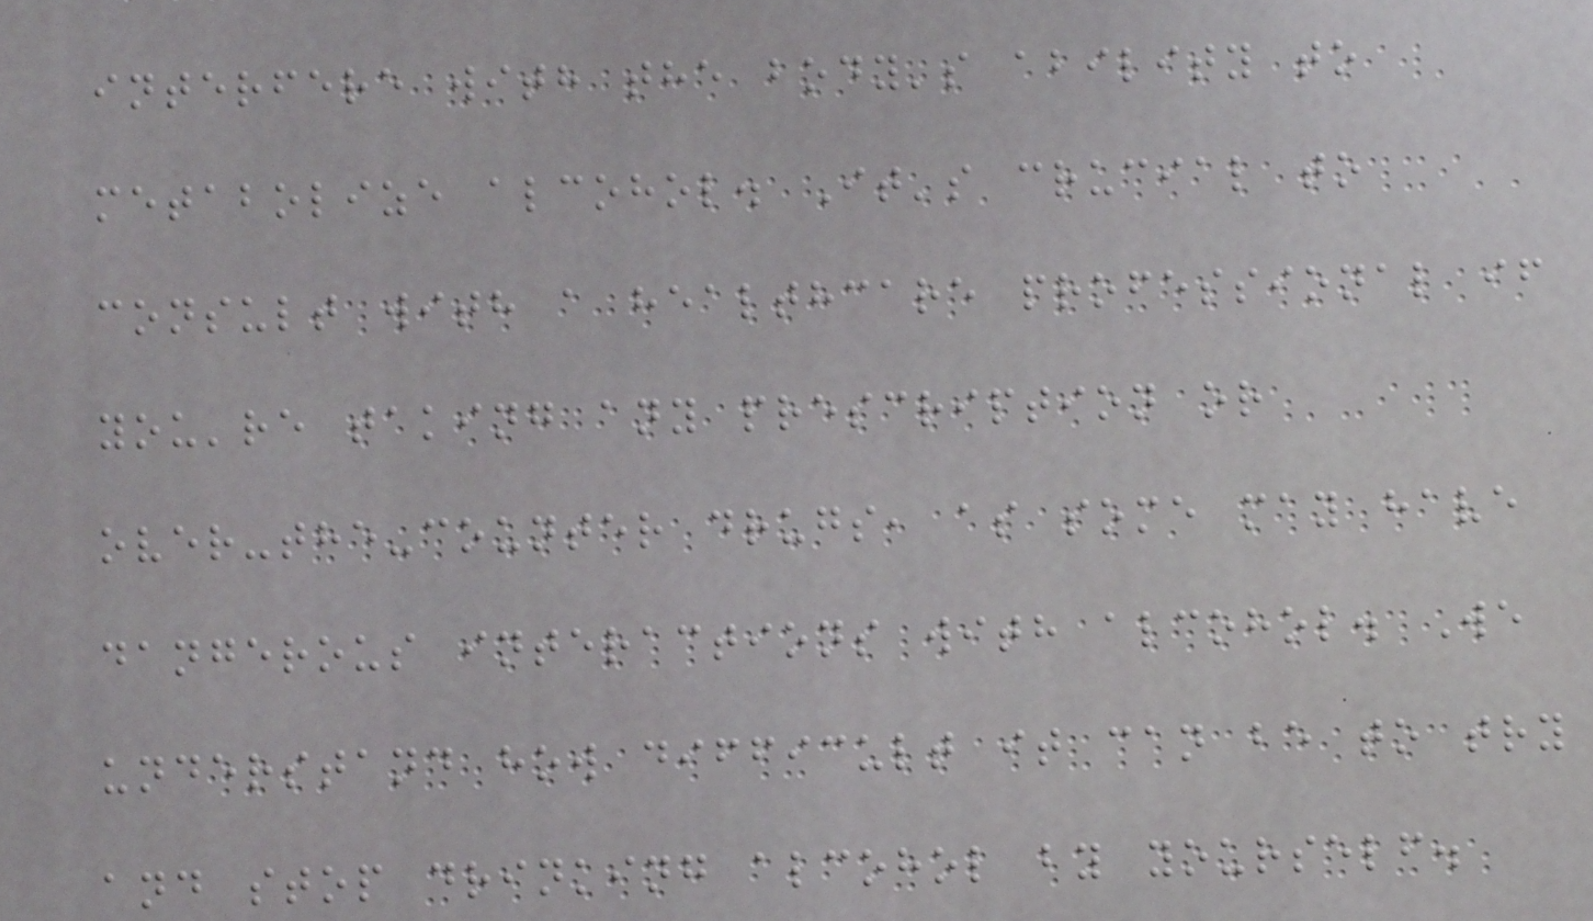interfere with the body's ability to
metabolize alcohol. It's crucial to
consult with a healthcare professional if
you're taking any prescription or
over-the-counter drugs, as some may have
dangerous interactions with alcohol. We
understand how difficult it can be to try
and stop drinking alcohol by yourself.
